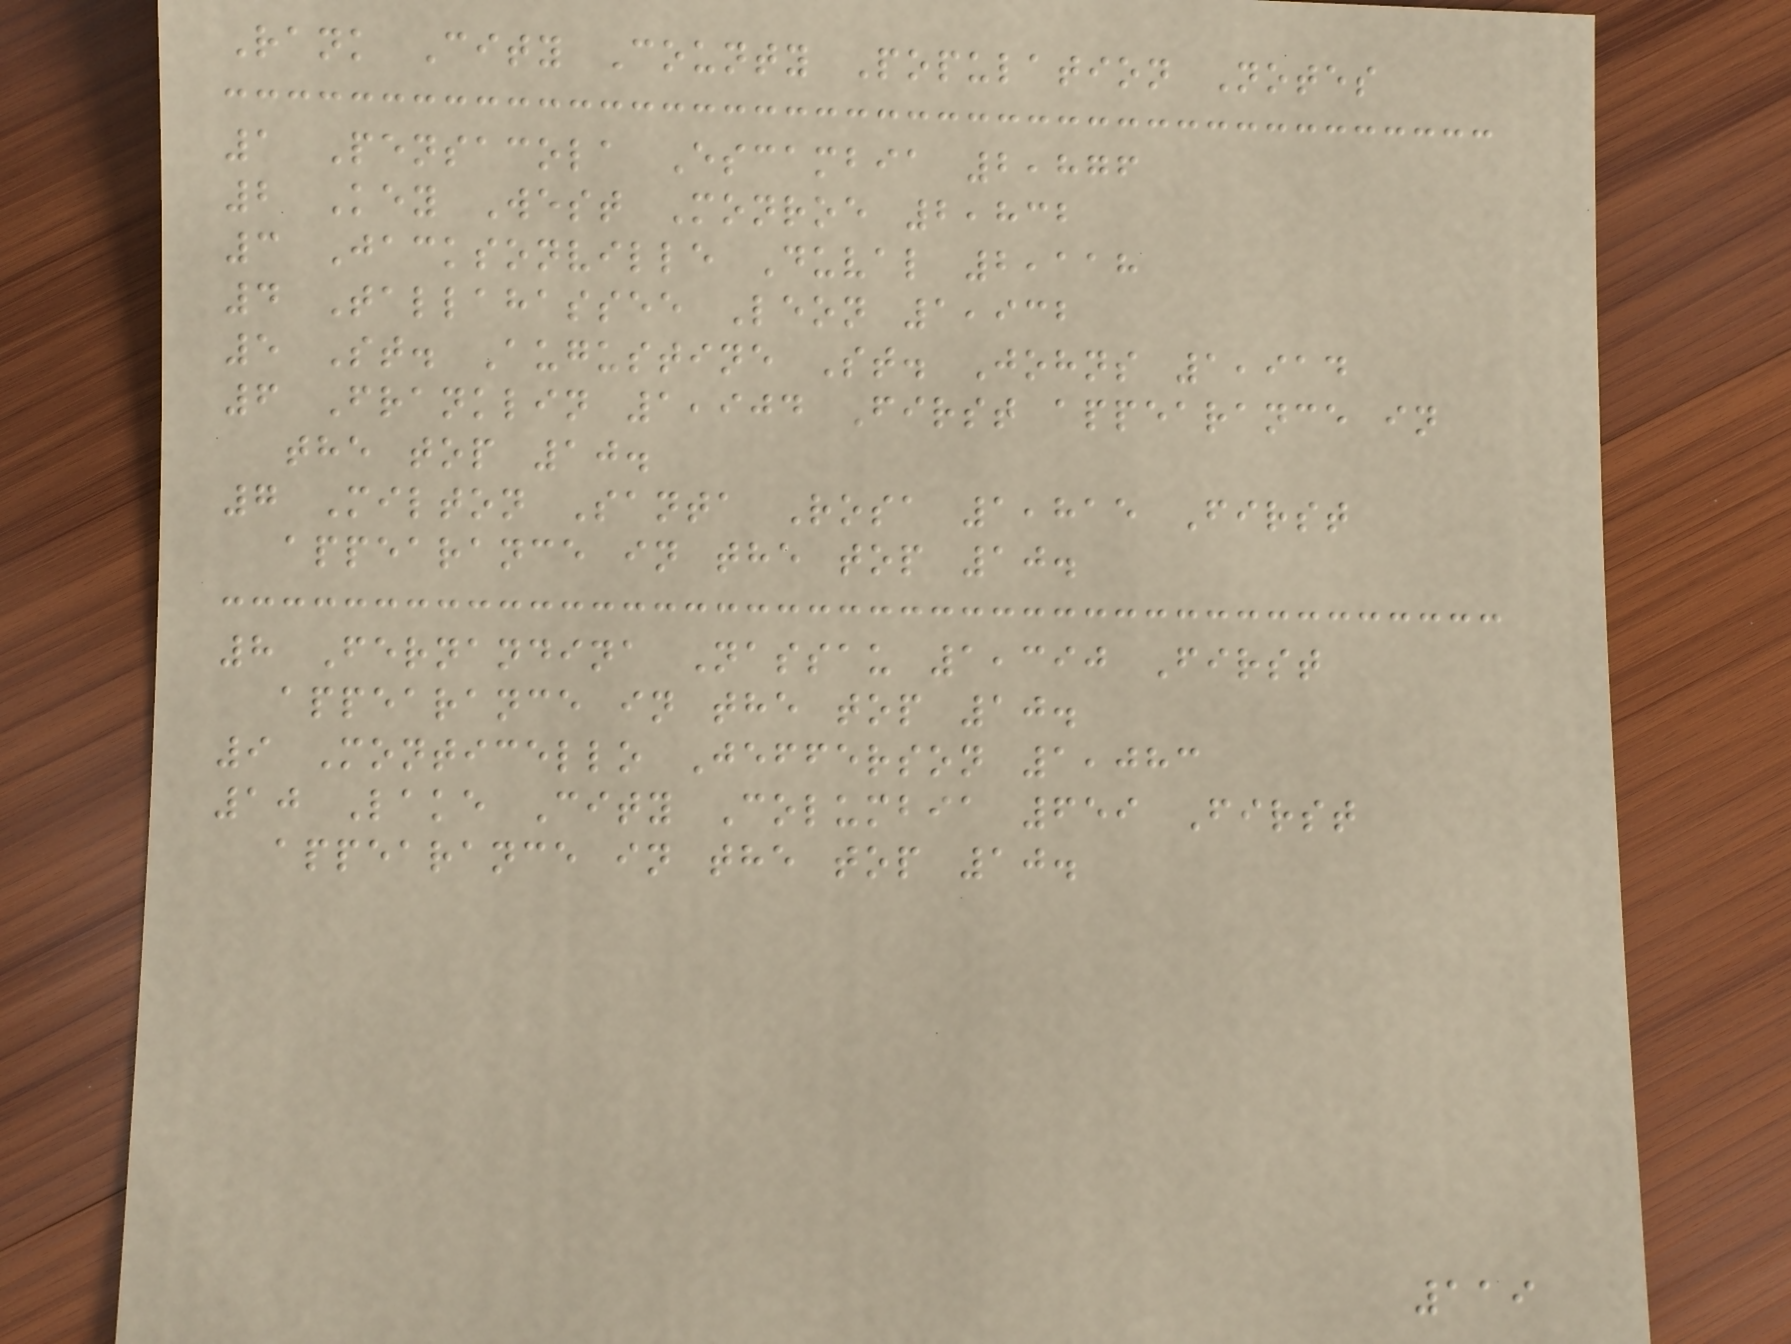Rank City County Population Notes
1 Pensacola Escambia 2,876
2 Key West Monroe 2,832
3 Jacksonville Duval 2,118
4 Tallahassee Leon 1,932
5 St. Augustine St. Johns 1,914
6 Franklin 1,904 First appearance in
the top 10.
7 Milton Santa Rosa 1,815 First
appearance in the top 10.
8 Fernandina Nassau 1,390 First
appearance in the top 10.
9 Monticello Jefferson 1,083
10 Lake City Columbia 659 First
appearance in the top 10.
119
